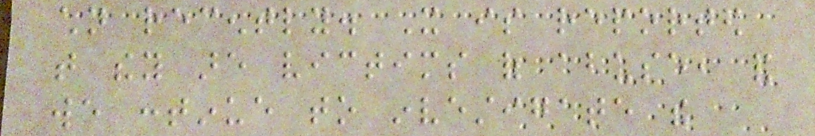children recently. It is reported
that they are victims of abuse, and
we continue to investigate the
